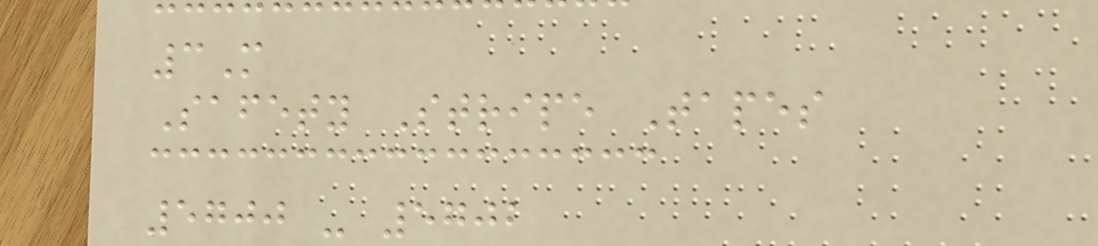3M
Safety Stripe Tapes
5700 - 5702
